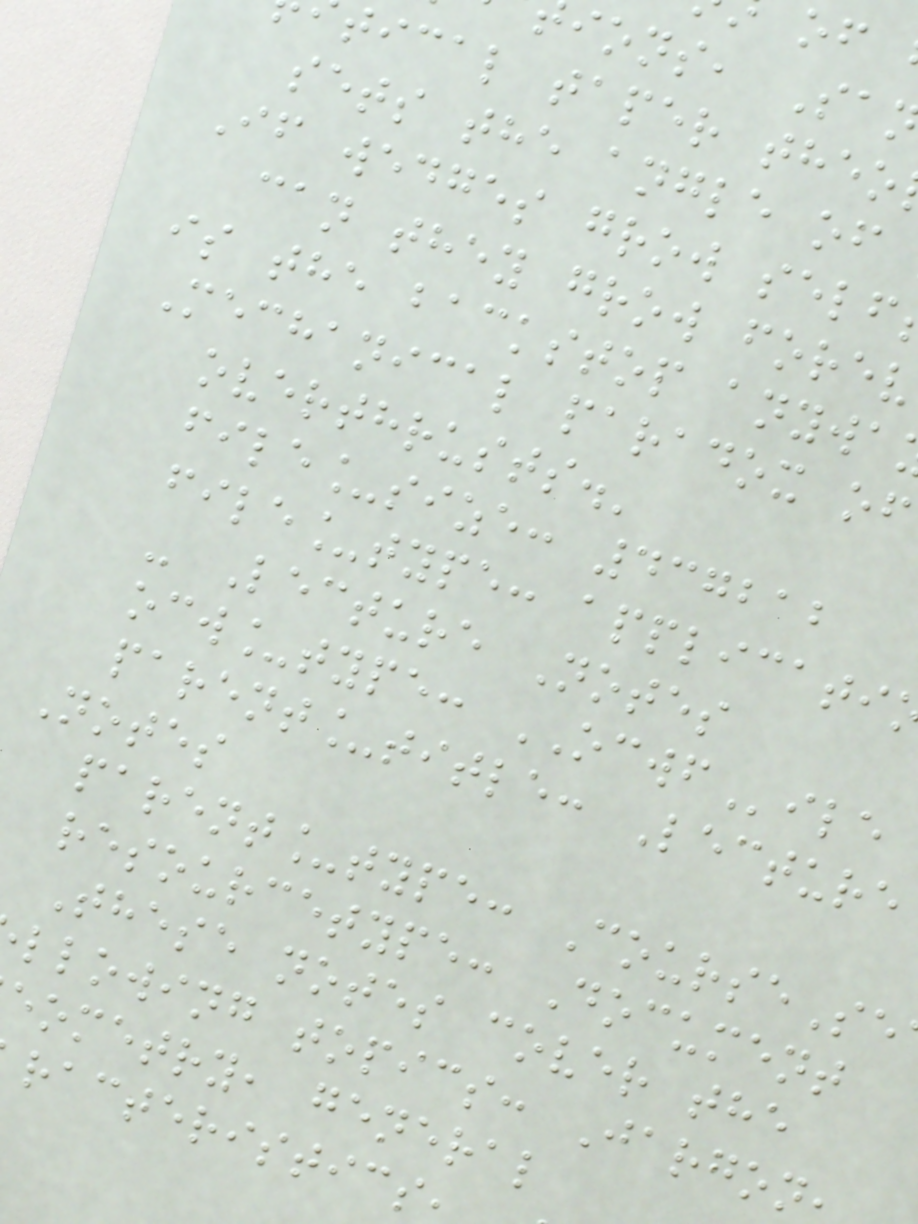ions, Sa
tical taper theo
sets the angle of
If wedges grow self
can they grow forev
is the backstop anywa
Mechanical paradox of
overthrusts.'
file_size: 437212
file_type: applicati
- Lecture Notes
ocw_type: OCWFile
parent_title: Lecture
Notes
parent_type: CourseSe
resourcetype: Document
These notes cover the
llowing topics: Jargon
eometry, general
